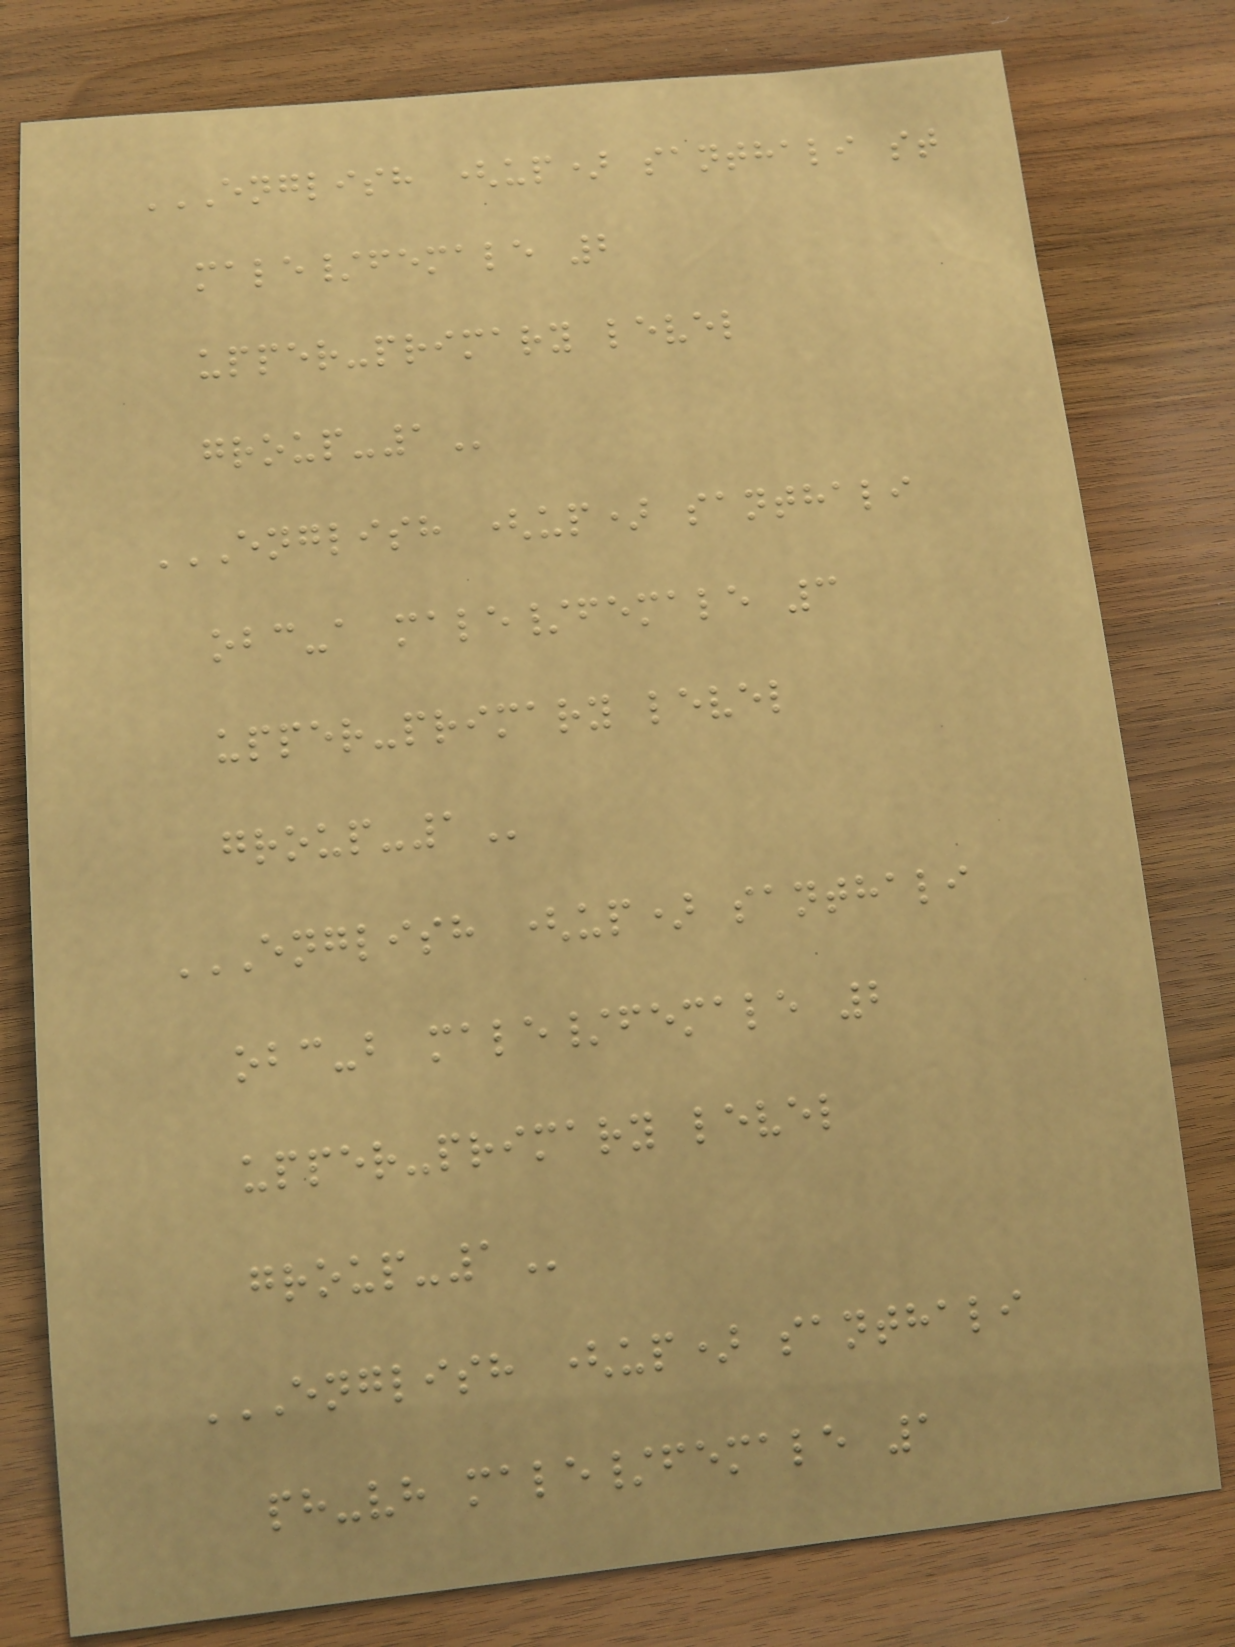ENGLISH (UP) SANTHALI ST
MALE/FEMALE 2
UPPER-PRIMARY LEVEL
GROUP-1
ENGLISH (UP) SANTHALI
OBC-A MALE/FEMALE 3
UPPER-PRIMARY LEVEL
GROUP-1
ENGLISH (UP) SANTHALI
OBC-B MALE/FEMALE 2
UPPER-PRIMARY LEVEL
GROUP-1
ENGLISH (UP) SANTHALI
PH-VH MALE/FEMALE 1
